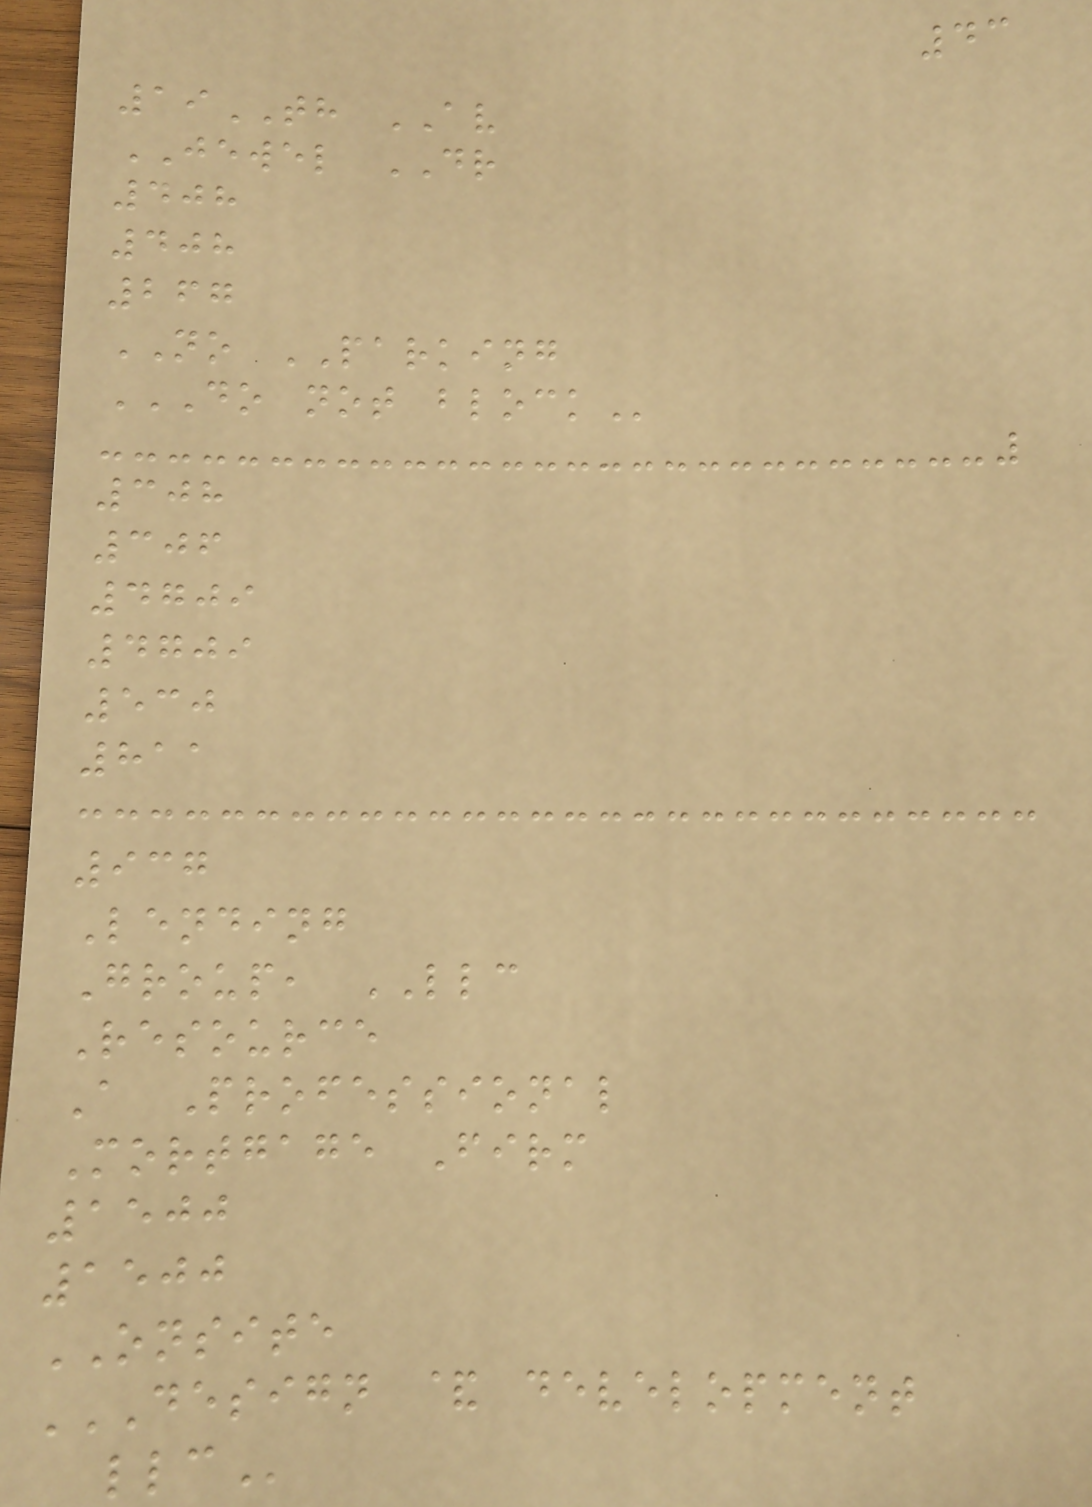43
19TH AV
JEWEL DR
408
408
267
NO PARKING
DO NOT BLOCK
308
306
4709
4709
530
811
937
Lending
Group, LLC
Resource
A Professional
Mortgage Firm
1500
1500
ONSITE
DESIGN & DEVELOPMENT
LLC
